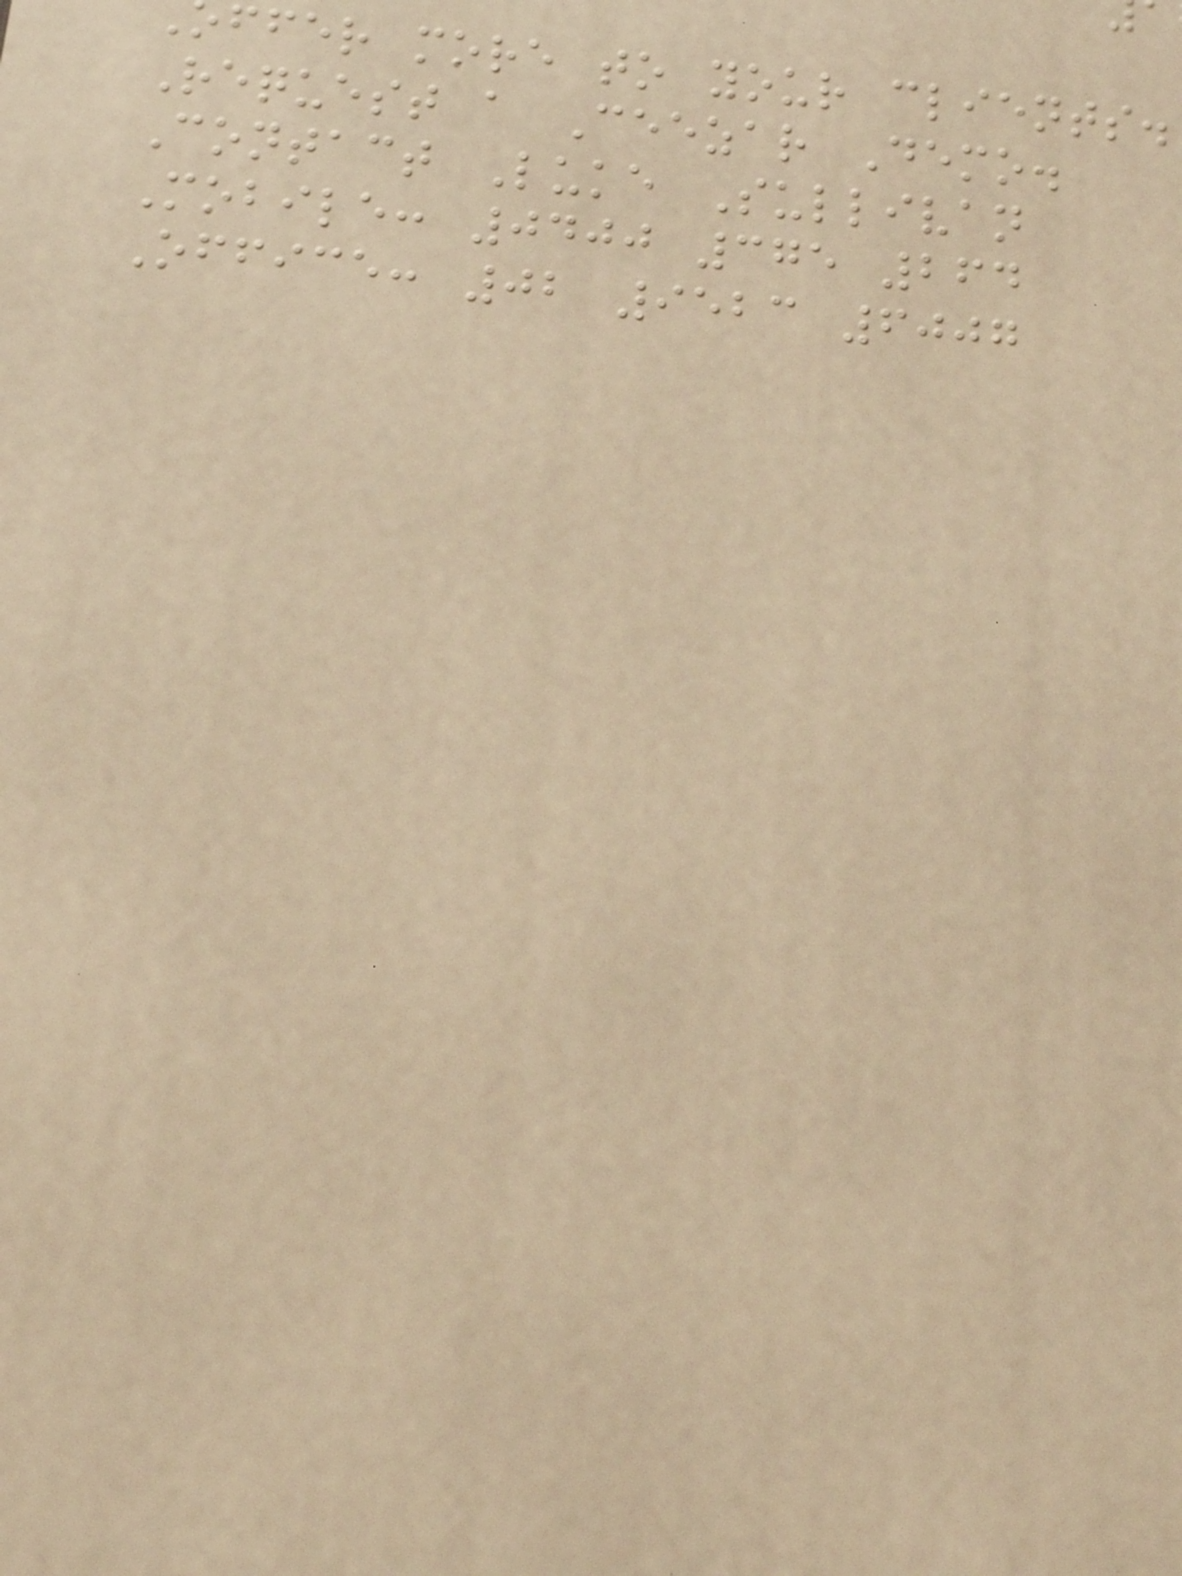ffer more to your clients.
Request a Ceezar Demo.
Contact Luke Sullivan
Mobile: 0400 375 264
Office: 02 9523 6007
